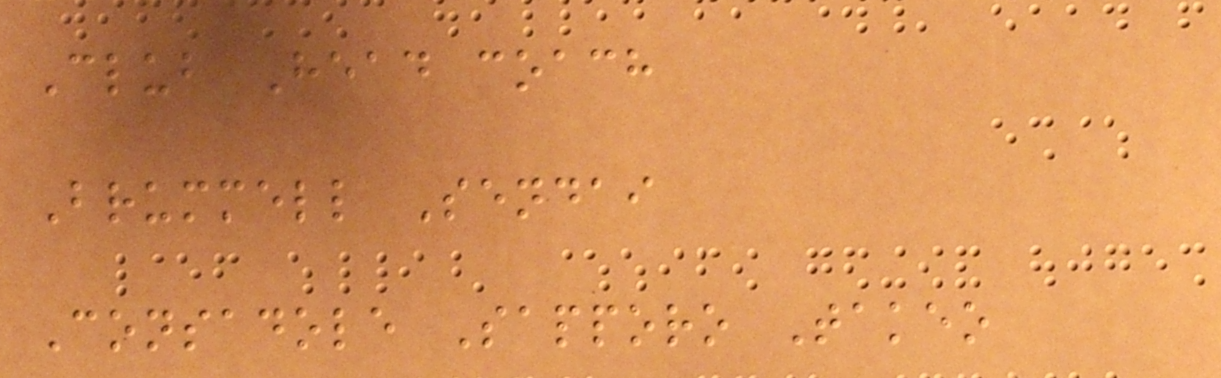Club Head coach
Brummell Sendai
Consadole Sapporo Takeo
